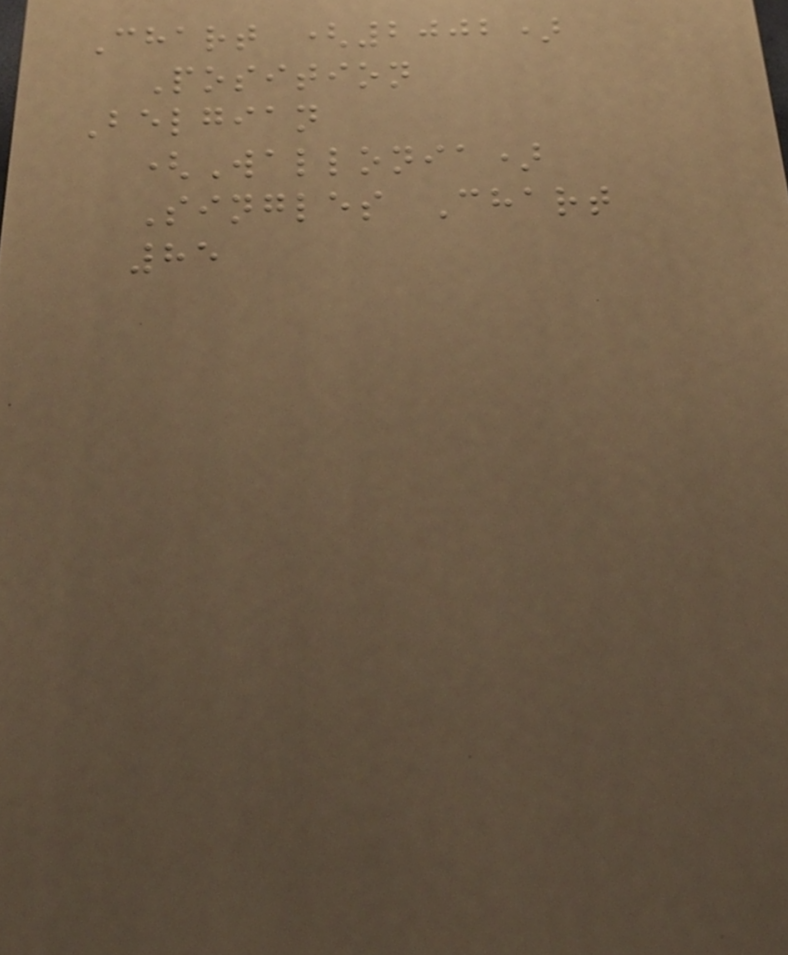Chart (2002)
Position
Belgian
(Wallonia)
Singles Chart
85
